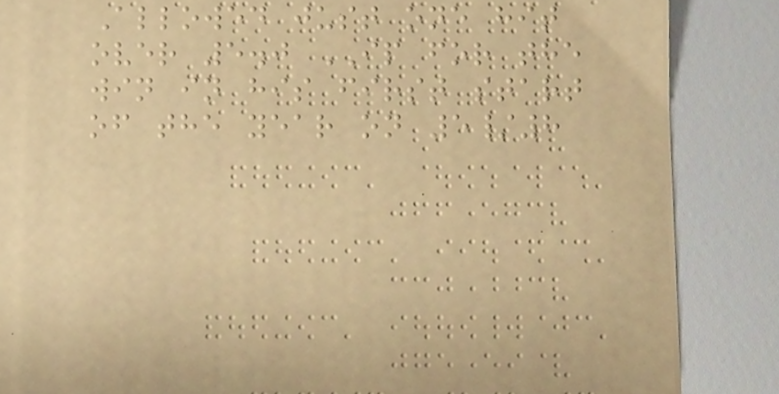Allowed just one hit
over 5.0 IP for the
win in his first start
of the year on 5/8
